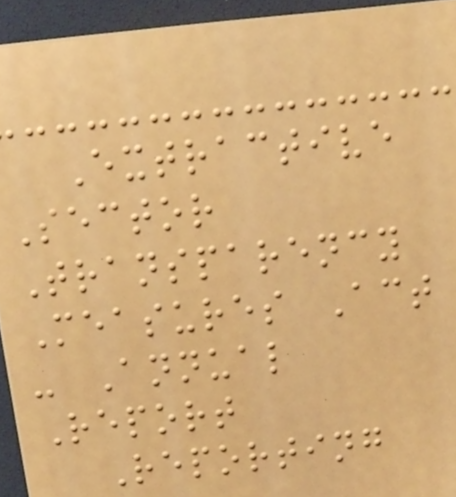Extractive
Sector
Transparency
Measures Act
- Annual
Report
Reporting
